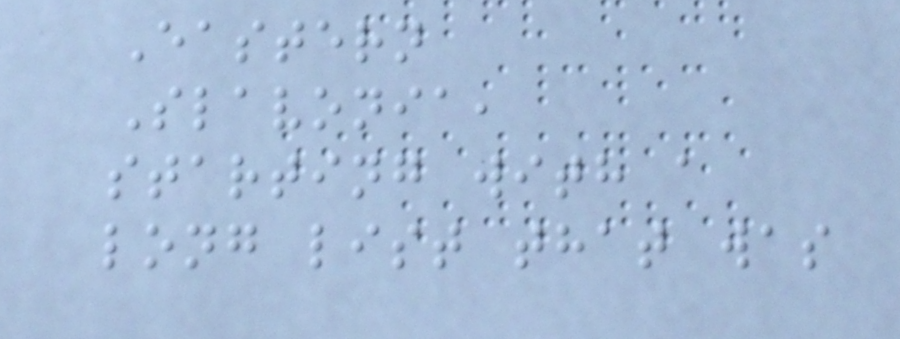Eastern
Slavonia,
starting with a
long list that was
